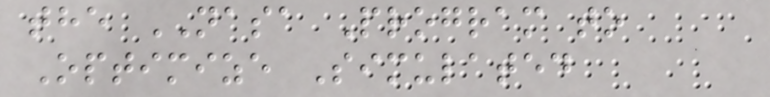the NASA Program to
Optimize Simulated
